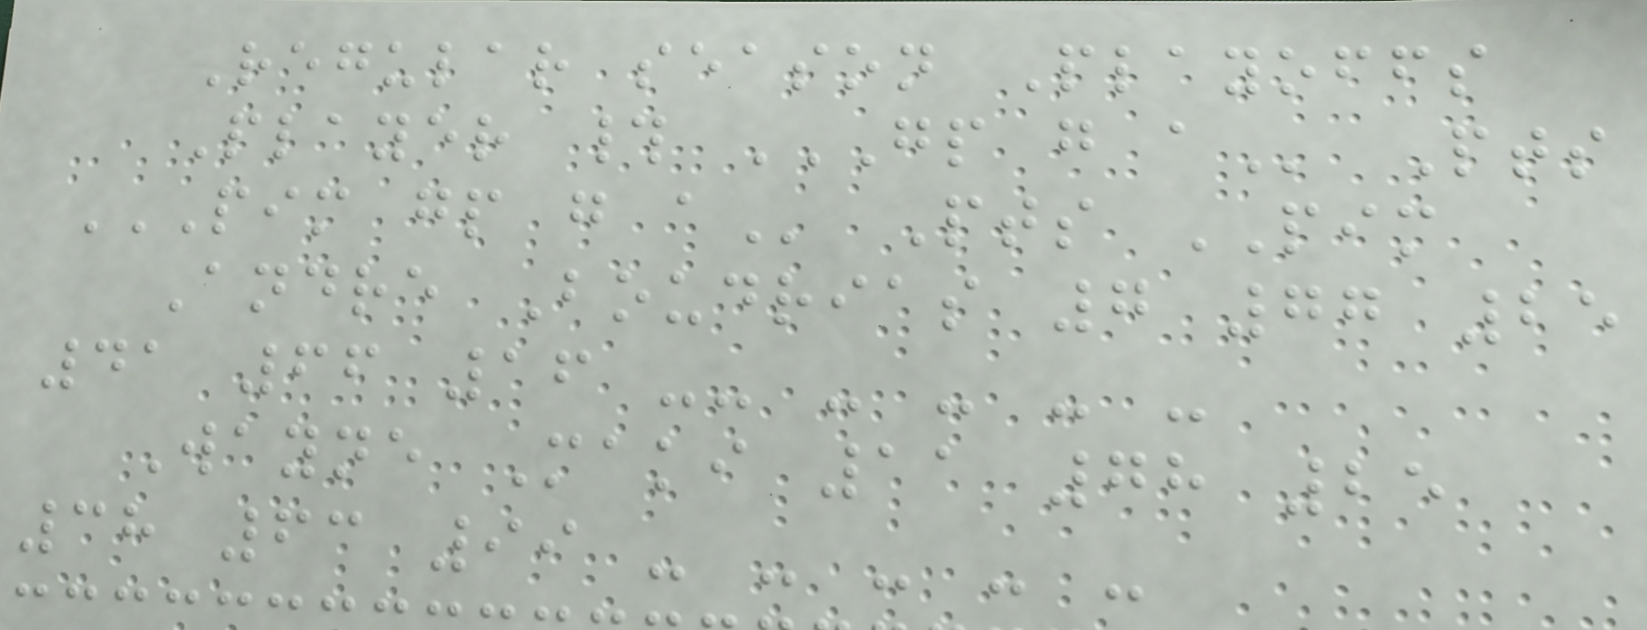Regular season Playoffs
Player # GP G A Pts
PIM GP G A Pts PIM
Andre Boudrias 7 77 25
41 66 16 -- - - - -
Wayne Maki 11 78 25
38 63 99 - - - - -
